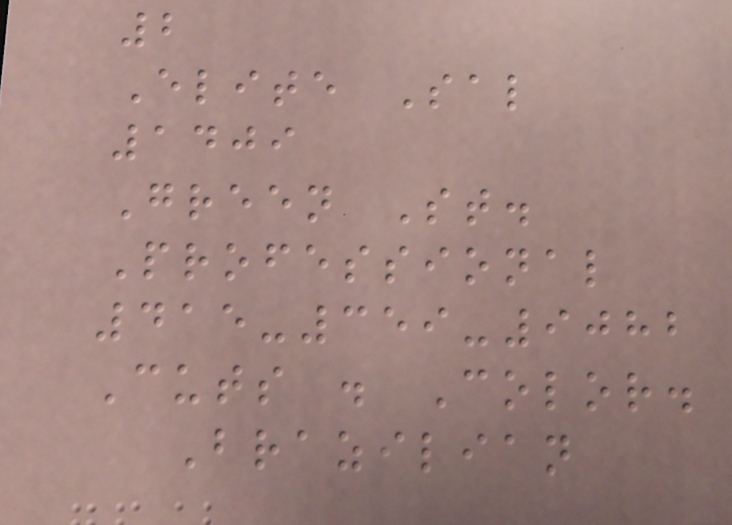2
Elite Sal
1409
Green St.
Professional
415-359-9082
Cuts . Color.
Brazilian
